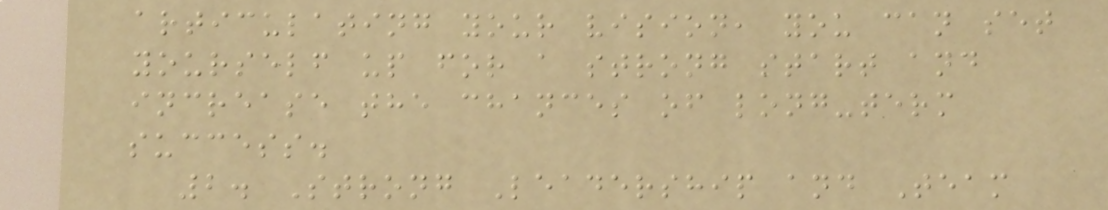articulating your vision, you can set
yourself up for a strong start and
increase the chances of long-term
success.
2. Strong Leadership and Team
